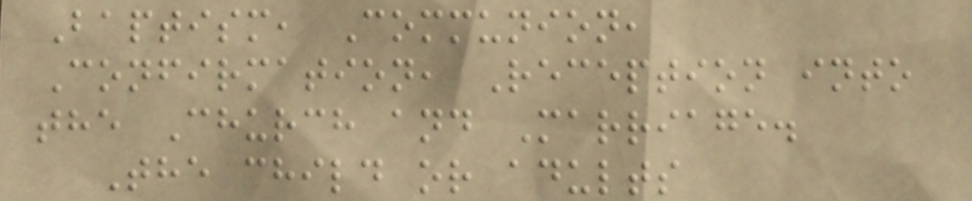Baptism, Communion,
Confirmation, Reception into
the Church and Marriage.
The child or adults
